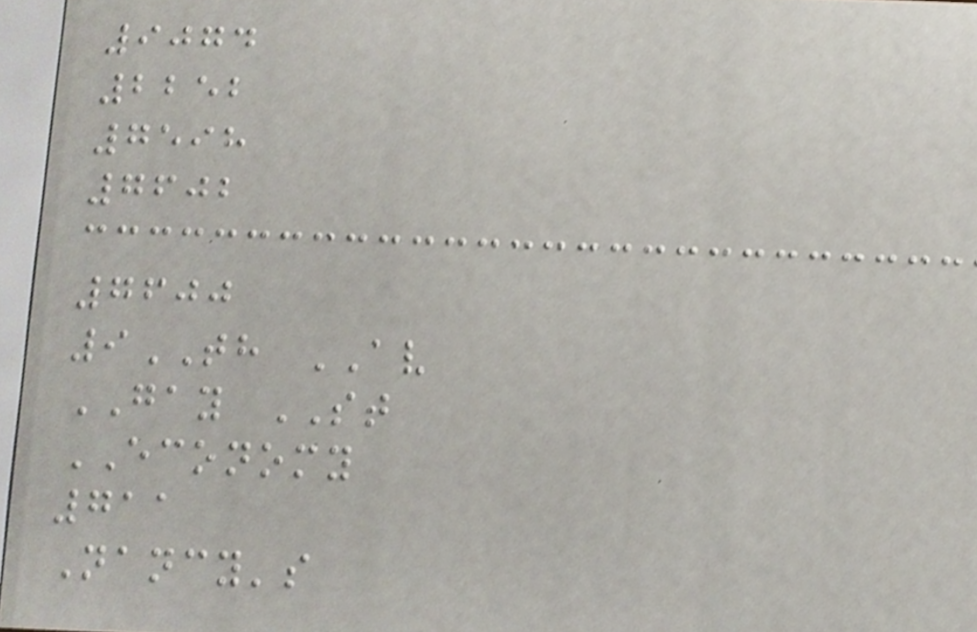9074
2252
7598
7602
7600
9TH AV
GAY ST
ECONOMY
711
Nancy's
